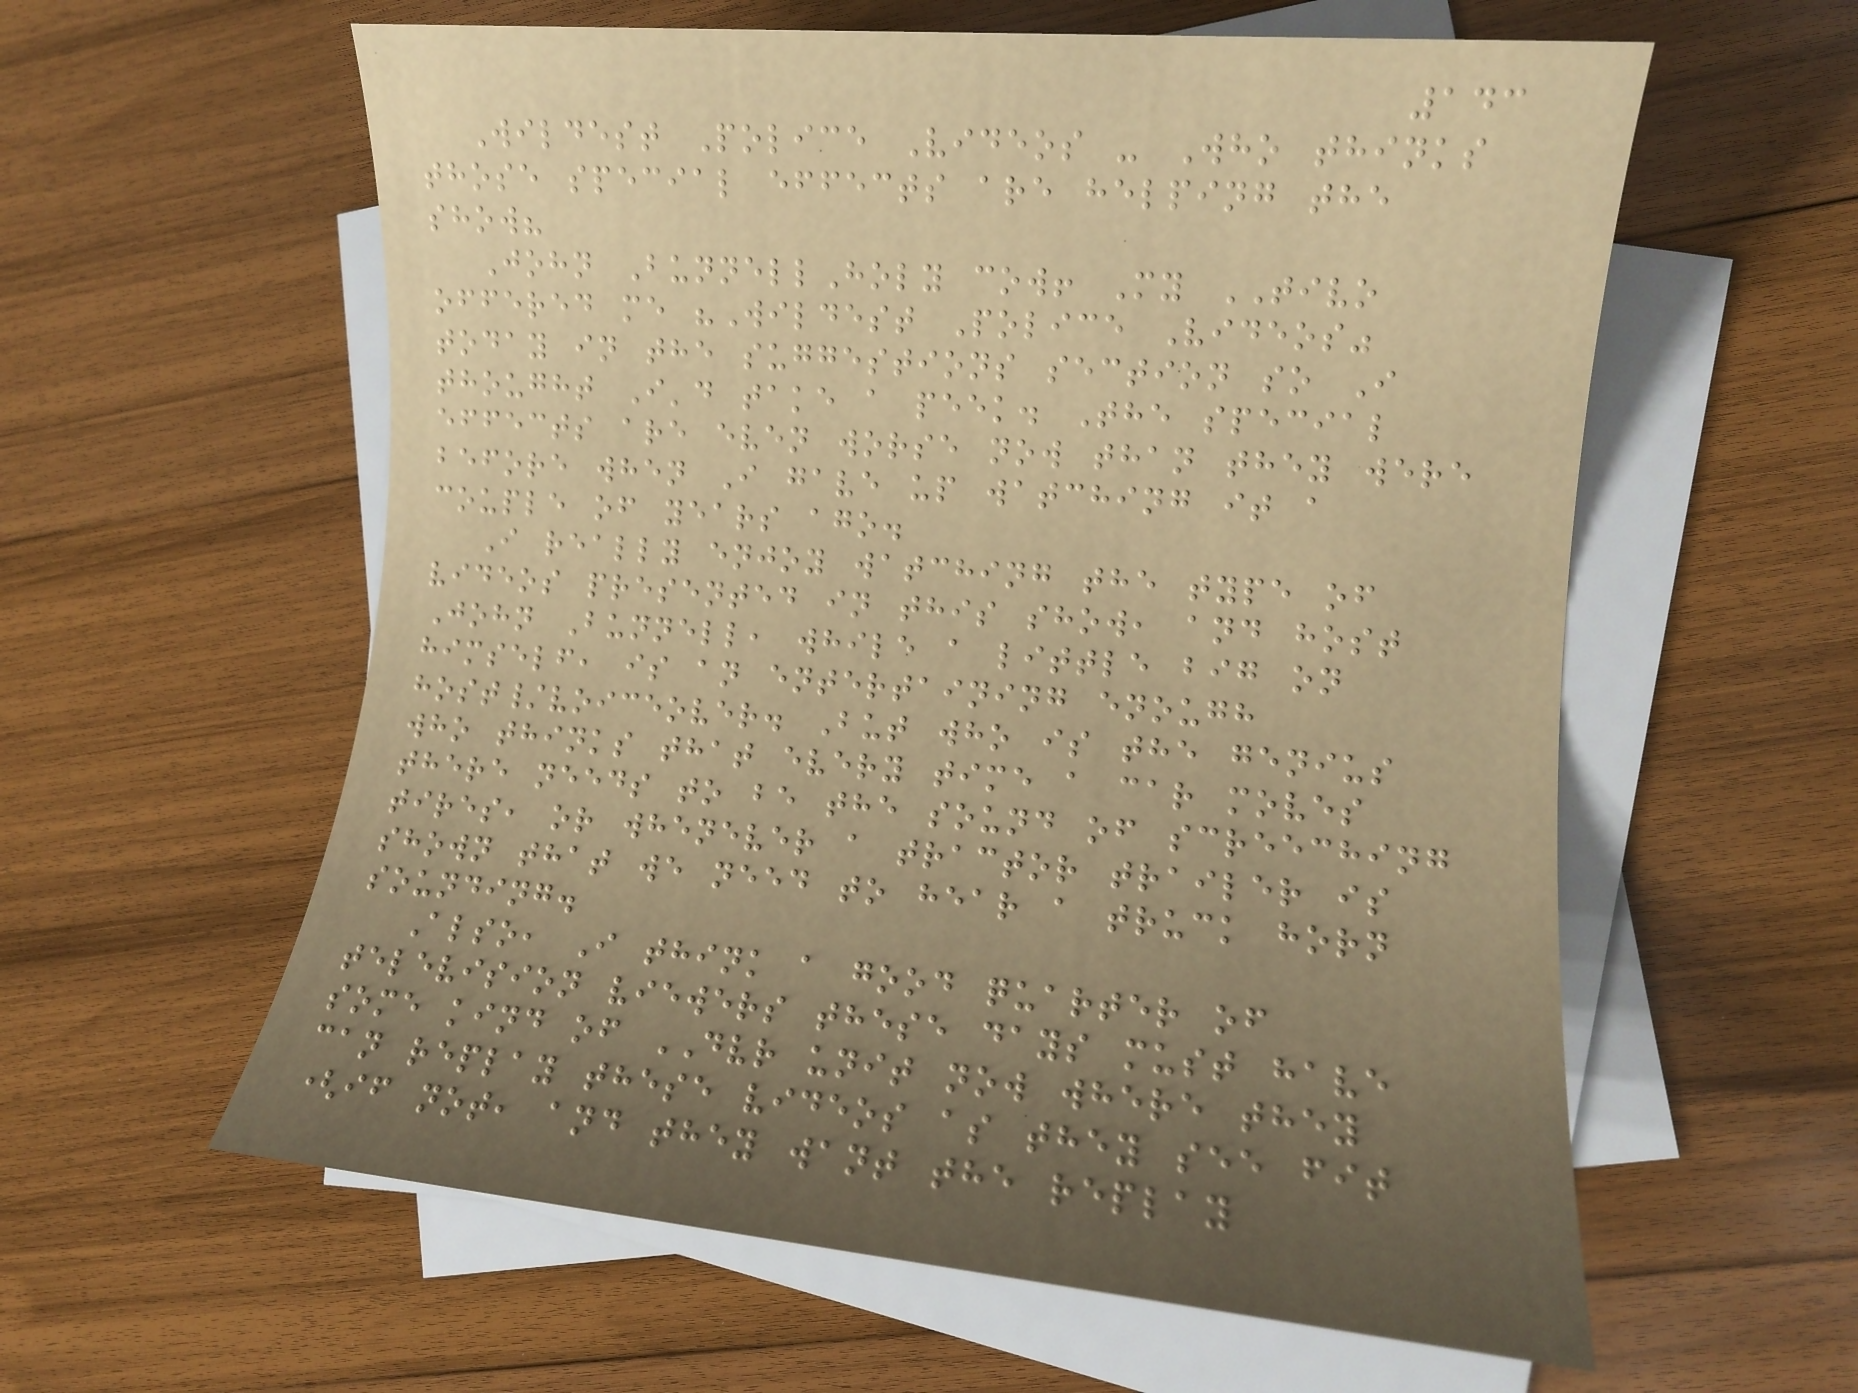143
Wildest Police Videos - Who thinks
those special effects are helping the
show?
John BunnellHoly cow! My TIVO
offered me "Wildest Police Videos"
today in the suggestions section so I
thought I'd take a peek. The special
effects are even worse now than they were
before when I gave up watching it a
couple of years ago.
I really enjoy watching the type of
videos presented in this show, and host
John Bunnell, while a little big on
himself, is an entertaining enough
host/voiceover. But who is the genius
who thinks that every time a car moves
there needs to be the sound of screeching
tires, or whenever a tractor trailer is
shown that we need to hear a truck horn
sounding.
Also, I think a good quarter of
television viewers these days must have
some kind of DVR unit now where they
can replay these videos as they see fit
(if not, and they want the replay
